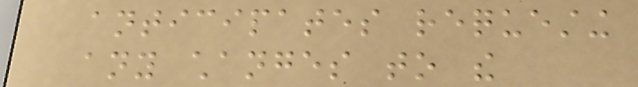anticipates requesting
any changes to the
